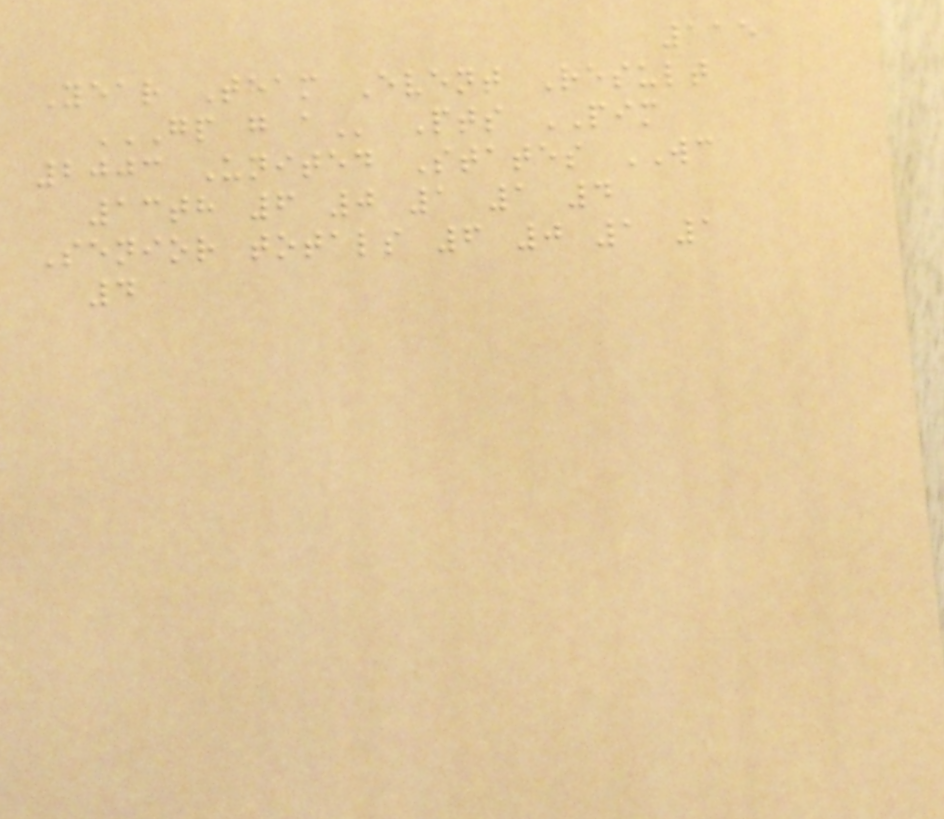115
Year Team Event Result
GP G A Pts PIM
2003 United States WC
13th 6 0 1 1 4
Senior totals 6 0 1 1
4
